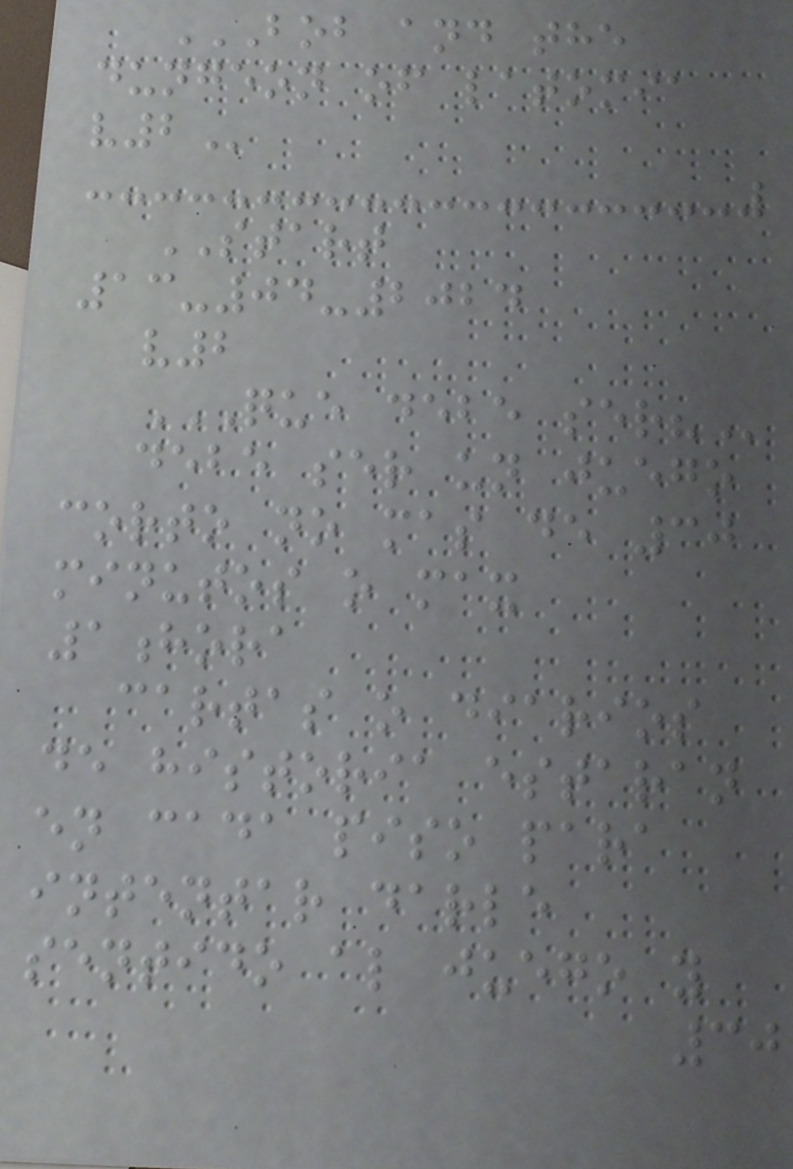BOB AND THE
DUNGEON OF LATOMIA
V2
START
13-04-2024
v2
QUE DEBE SER?
debe ser un juego
corto no mas de 30
minutos o max
1hora
cartas o diarios
de historia estaran
en cada piso para
intentar darle
sentido al juego y
30
